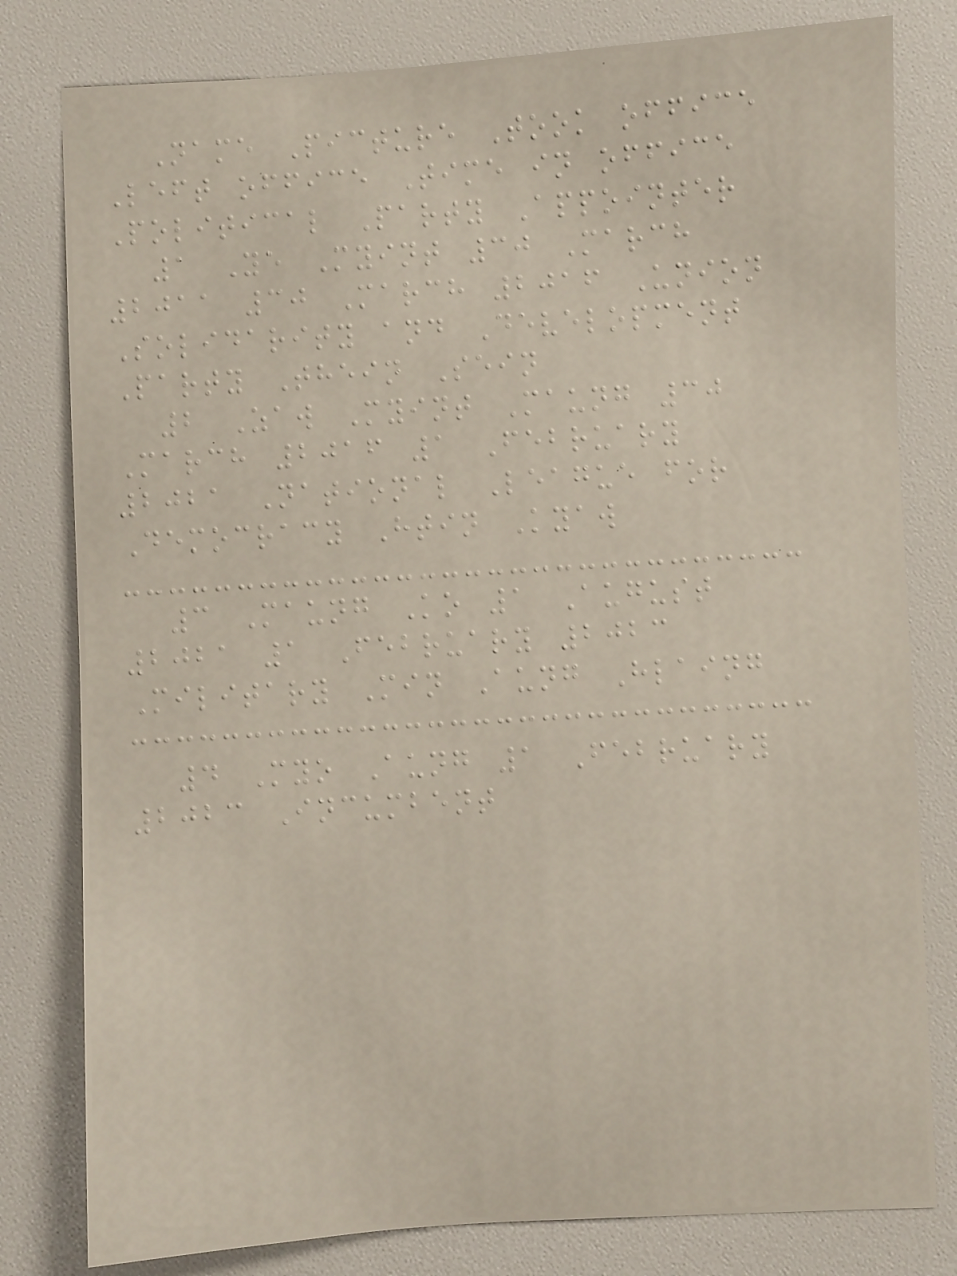Name Picture Took office
Left office Time in office
Political Party Appointer
1 Ye Myint 30 March
2011 30 March 2016 Union
Solidarity and Development
Party Thein Sein
2 Zaw Myint Maung 30
March 2016 1 February
2021 National League for
Democracy Htin Kyaw
3 Maung Ko 1 August
2021 1 February 2023
Military Min Aung Hlaing
4 Myo Aung 1 February
2023 Incumbent
